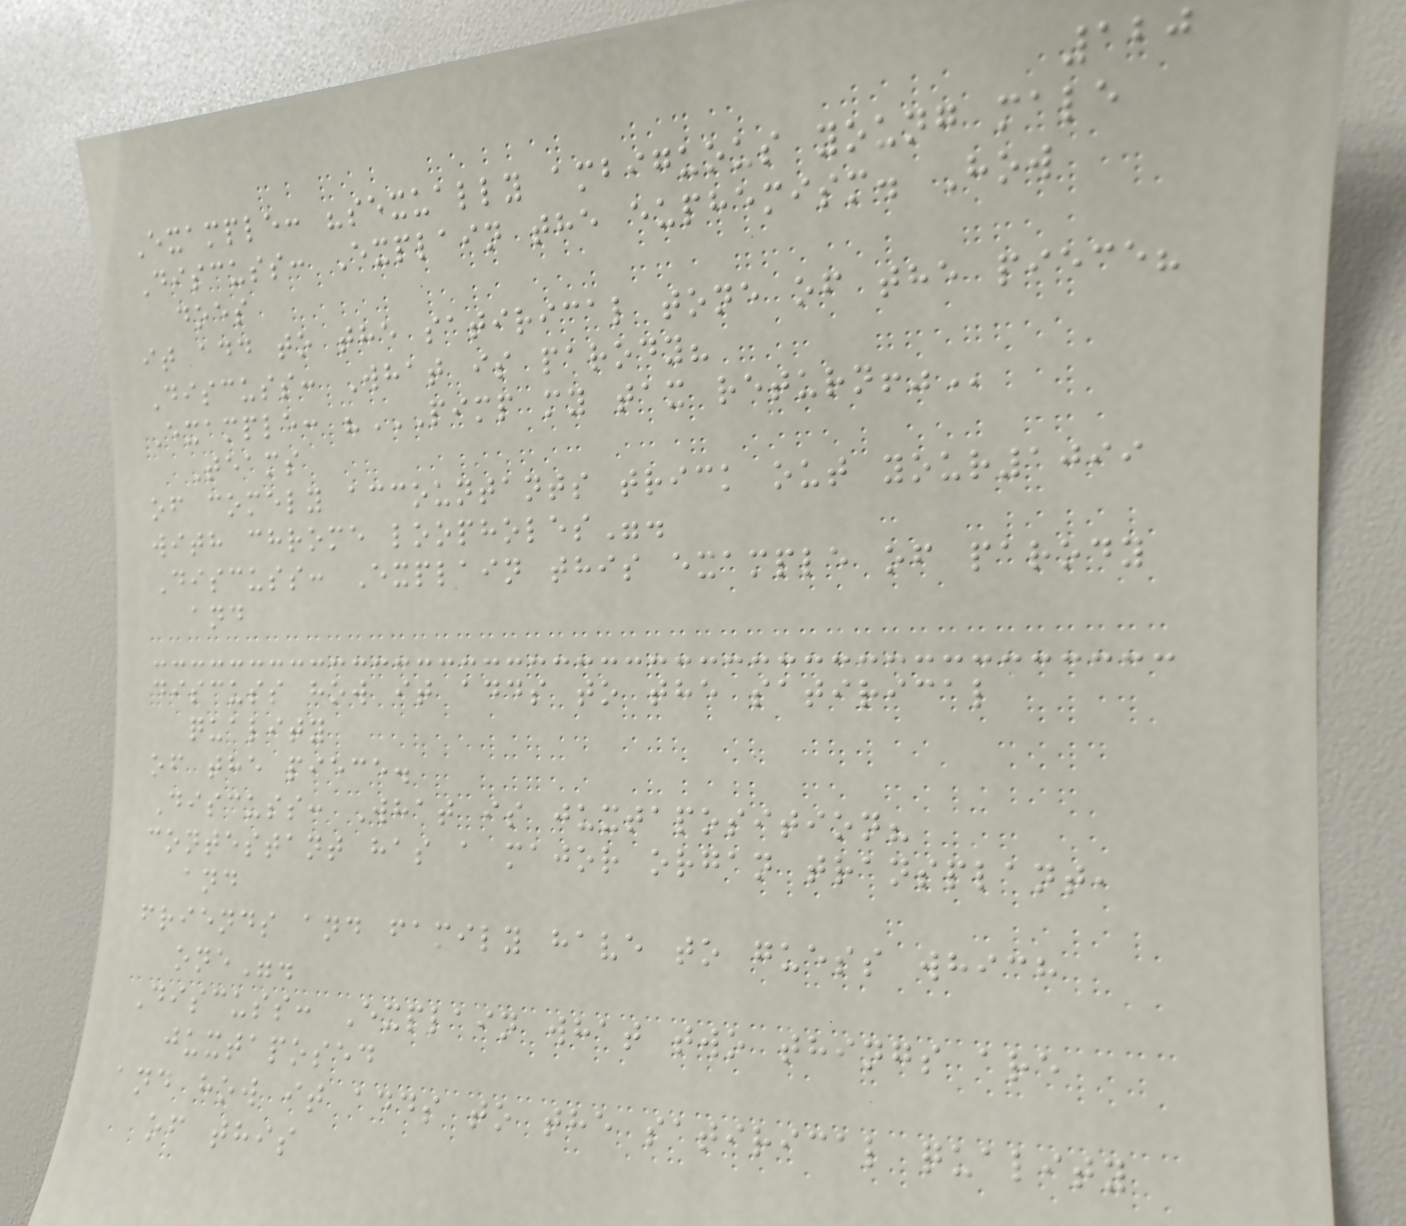120
Example: "sexually ambiguous young male
Discuss: Explain the euphemism. How
does
it add to the satirical tone of the piece?
Discuss: What is parody?
Example: "PIMP MY TAX RETURN!"
Teams
of comely accountants trick out your1099
with chrome loopholes".
Discuss: Explain this example of parody
and
discuss how it adds to the satirical
quality
of the piece.
Discuss: What is juxtaposition?
contestant has a major organ transplant,
and
friends and family have to guess which
one".
Discuss: Explain what two things are
juxtaposed
and how it adds to the satirical quality
of this
